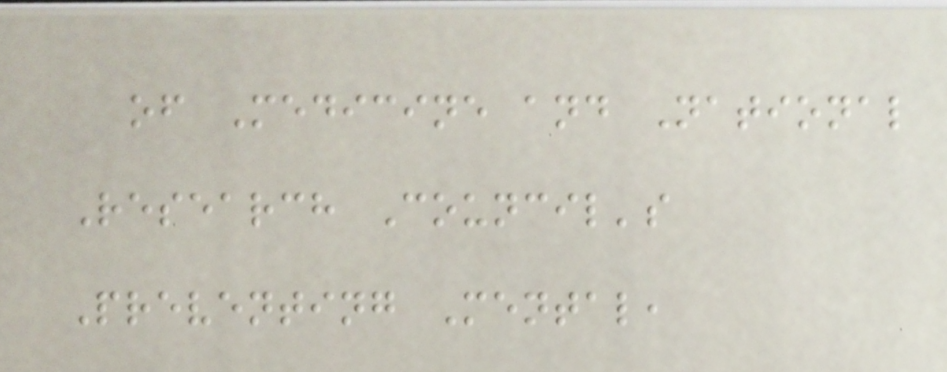of Medicine and National
Research Council's
Preventing Mental,
